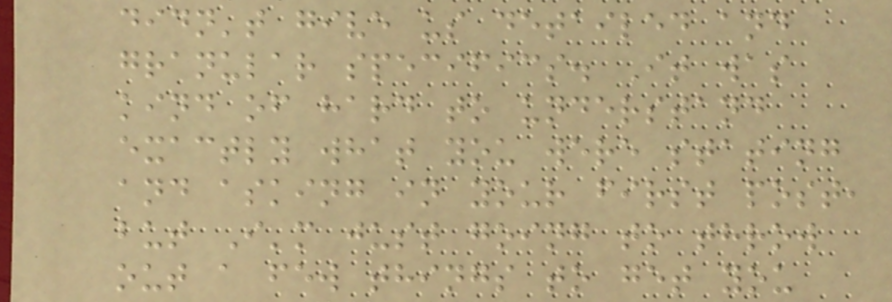didn't give us detailed and
granular specifics. It was
kind of hard to understand
exactly what you were stating
and asking in your first post,
but I'm just going to throw
out a few things to get you
